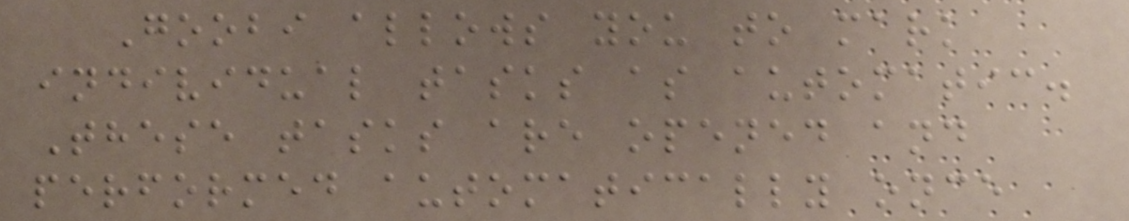Goobi allows you to mark
individual tasks as automatic.
These tasks are opened and
performed automatically once
